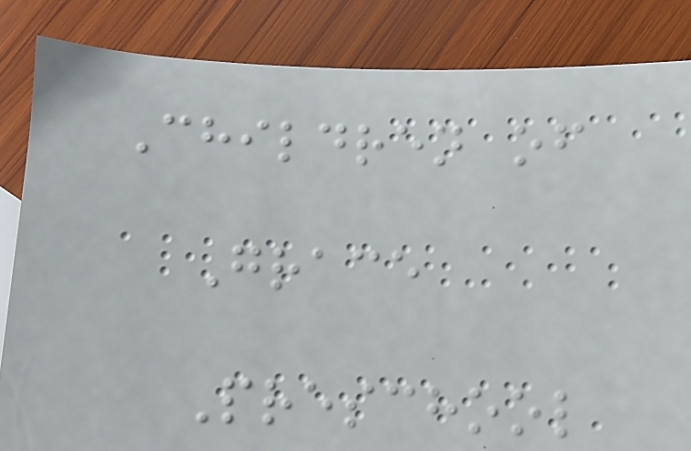Children of
Grace
Preschool
